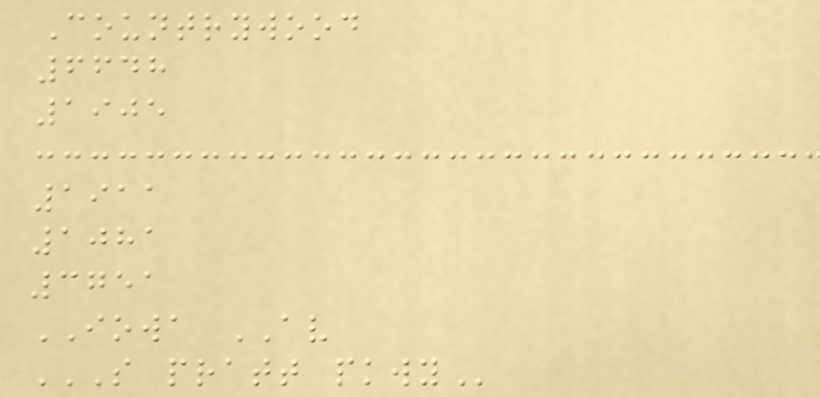Countrywood
6648
1905
1911
1081
3751
IOWA AV
S PRATT PKWY
